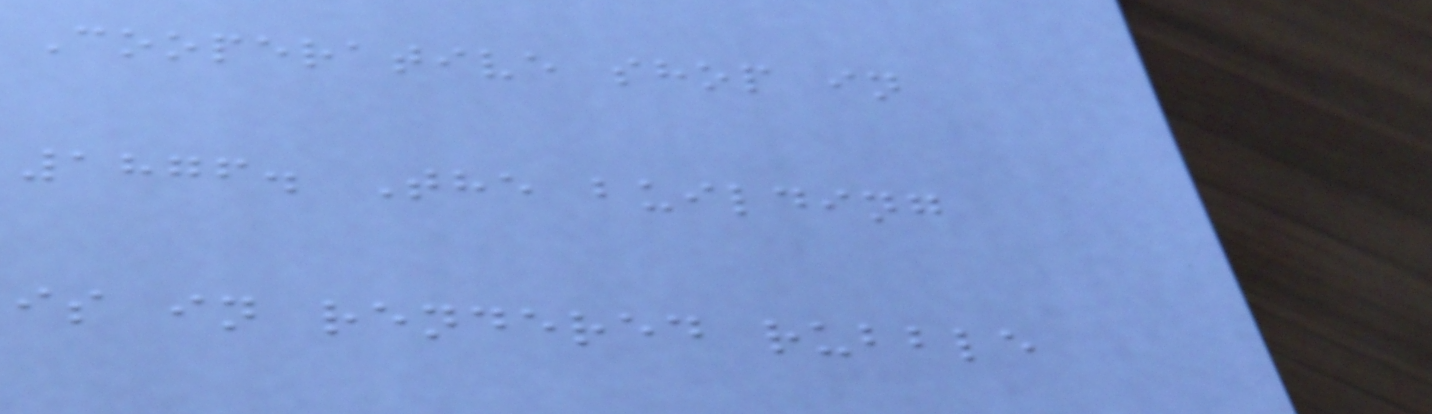Cooperative shop in
1876. The building
is in rendered rubble
